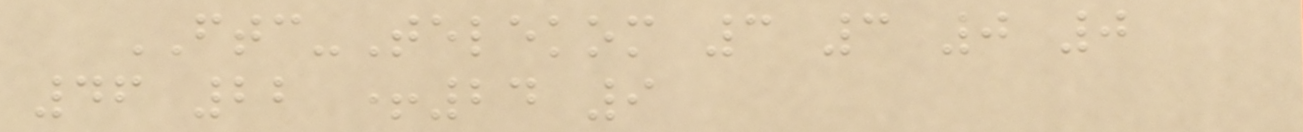FTC-Telekom 3 3 0 0
46 22 +24 9
